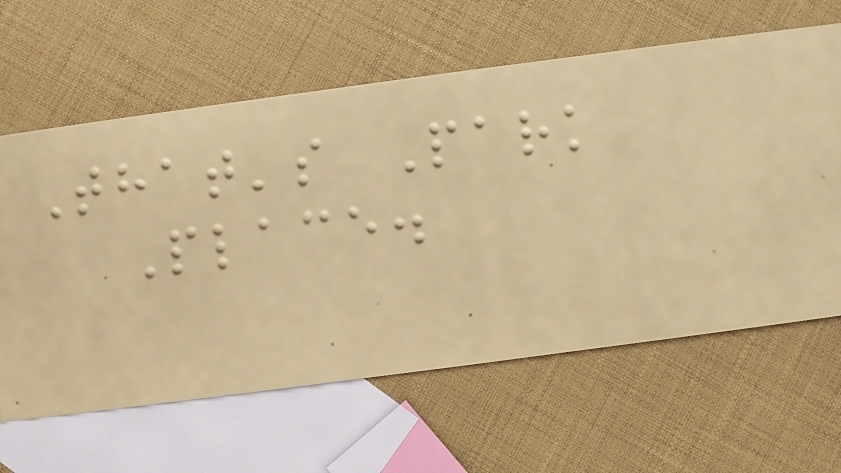That's Park
Place.
